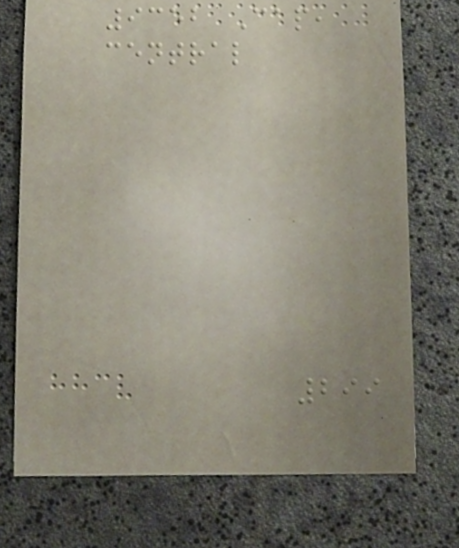9352 Cap,
central
299
